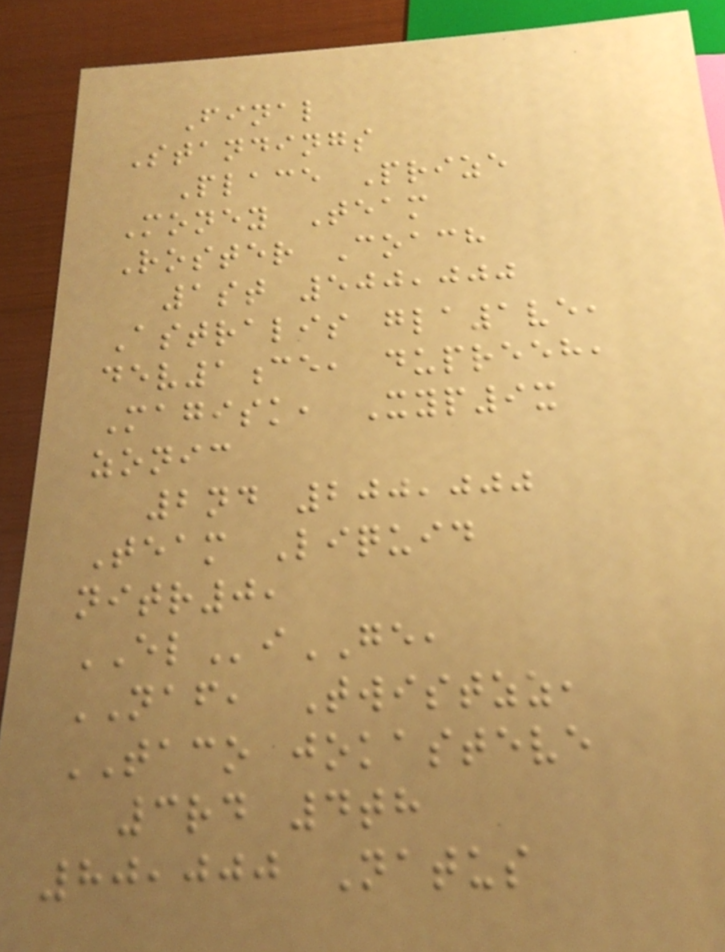Final
Standings
Place Prize
Money Team
Roster Coach
1st 500,000
Astralis gla1ve,
dev1ce, dupreeh,
Magisk, Xyp9x
zonic
2nd 200,000
Team Liquid
nitr0,
ELiGE,
NAF, Twistzz,
TACO jokasteve
3rd 4th
80,000 Natus
